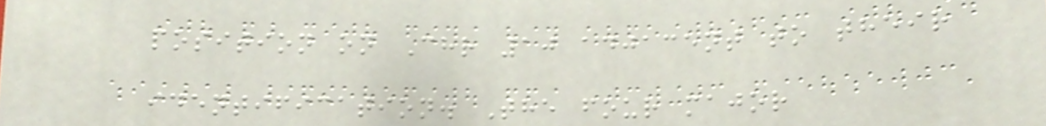position on Chr 10 adjacent to their
identification. The four major
